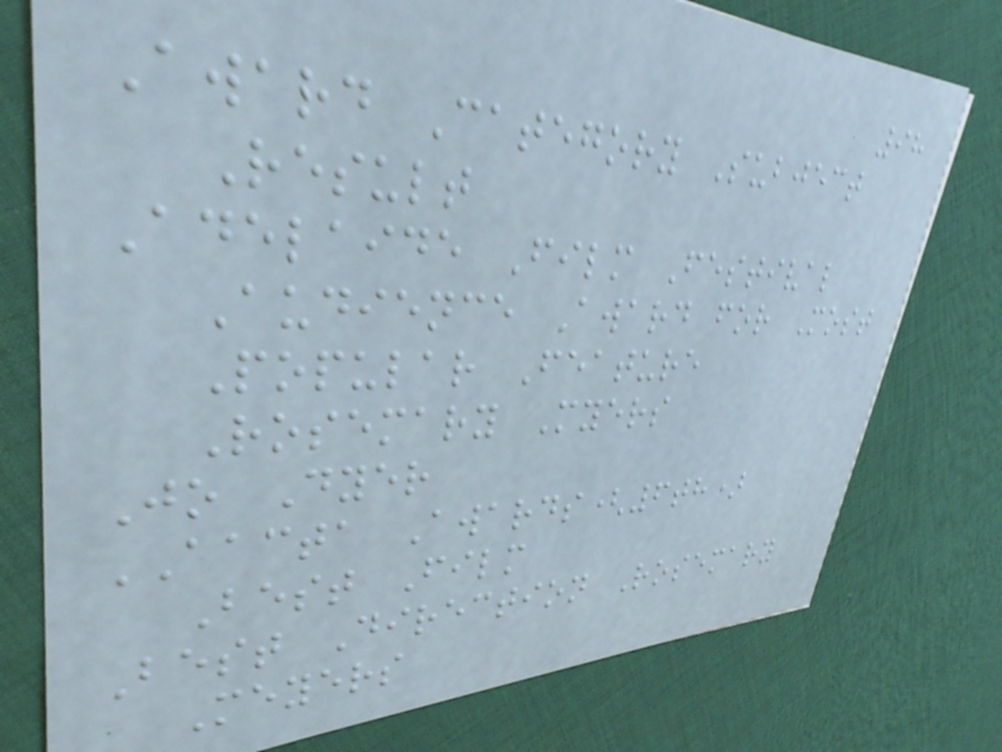98
Award Category Subject
Result
Adelaide Film Festival
Audience Award for Most
Popular Feature
Rosemary Myers
Jo Dyer
AACTA Awards(6th)
Best Film
Best Direction Rosemary
Meyers
